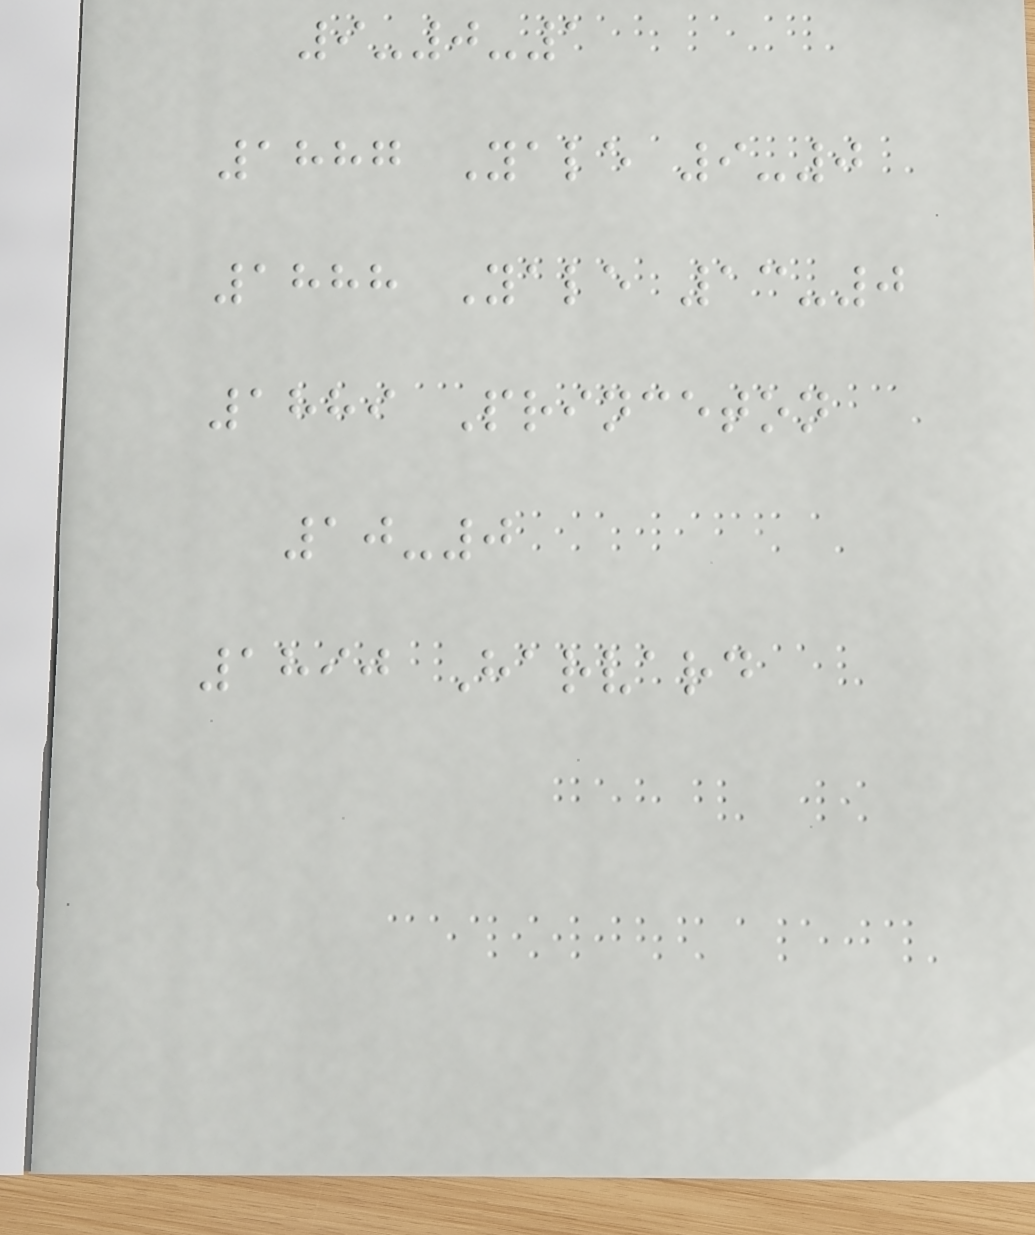9-0-1
1887 Yale 9-0
1888 Yale 13-0
1889 Princeton
10-0
1890 Harvard
